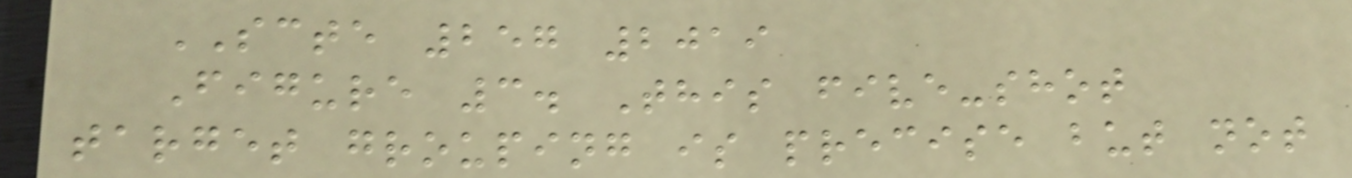SCTE 257 2019
Figure 3. This five-shot
target grouping is precise but not
